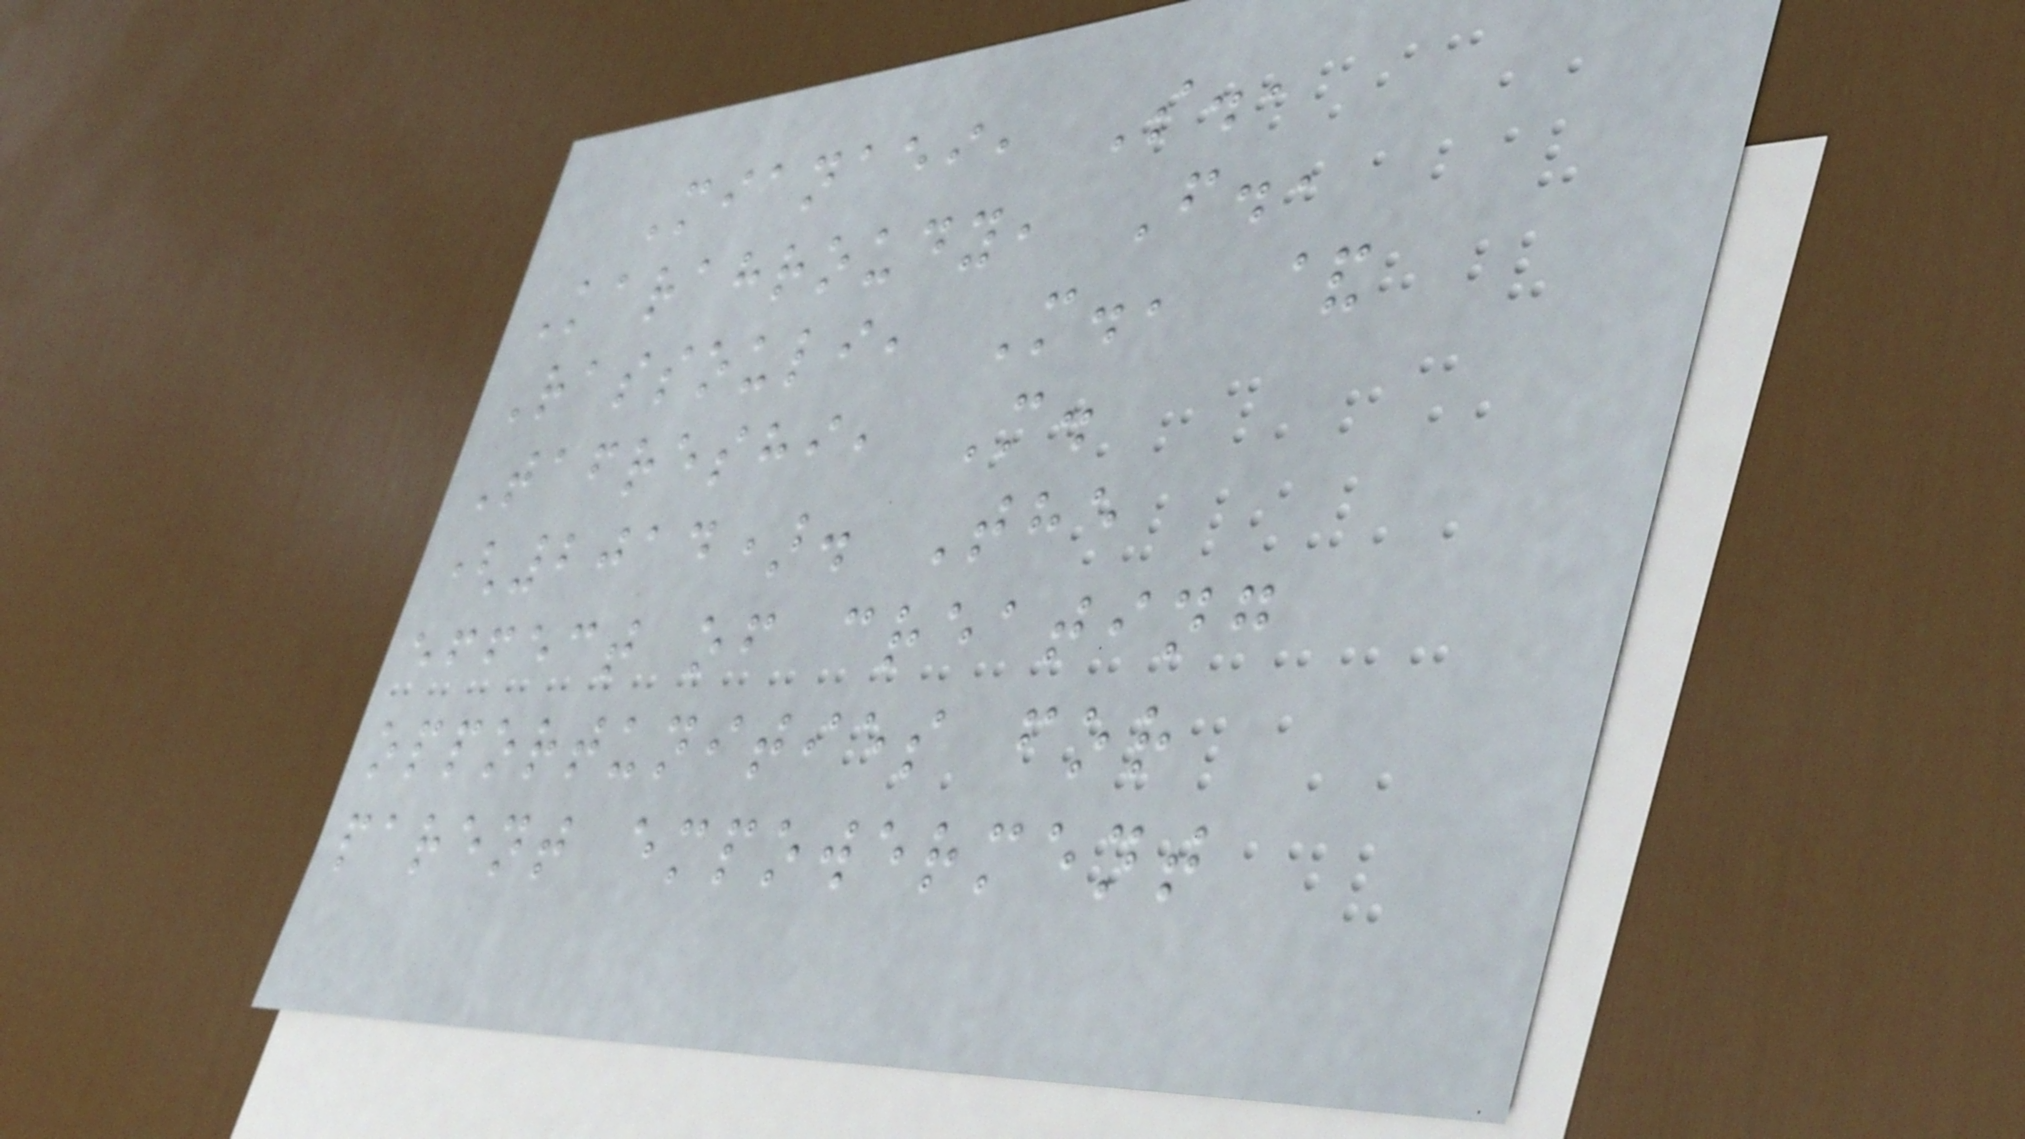Mianaei, S.,
Karahroudy, F.,
Rassouli, M., &
Tafreshi, M.
(2014). The
effect of creating
opportunities for
parent empowerment
